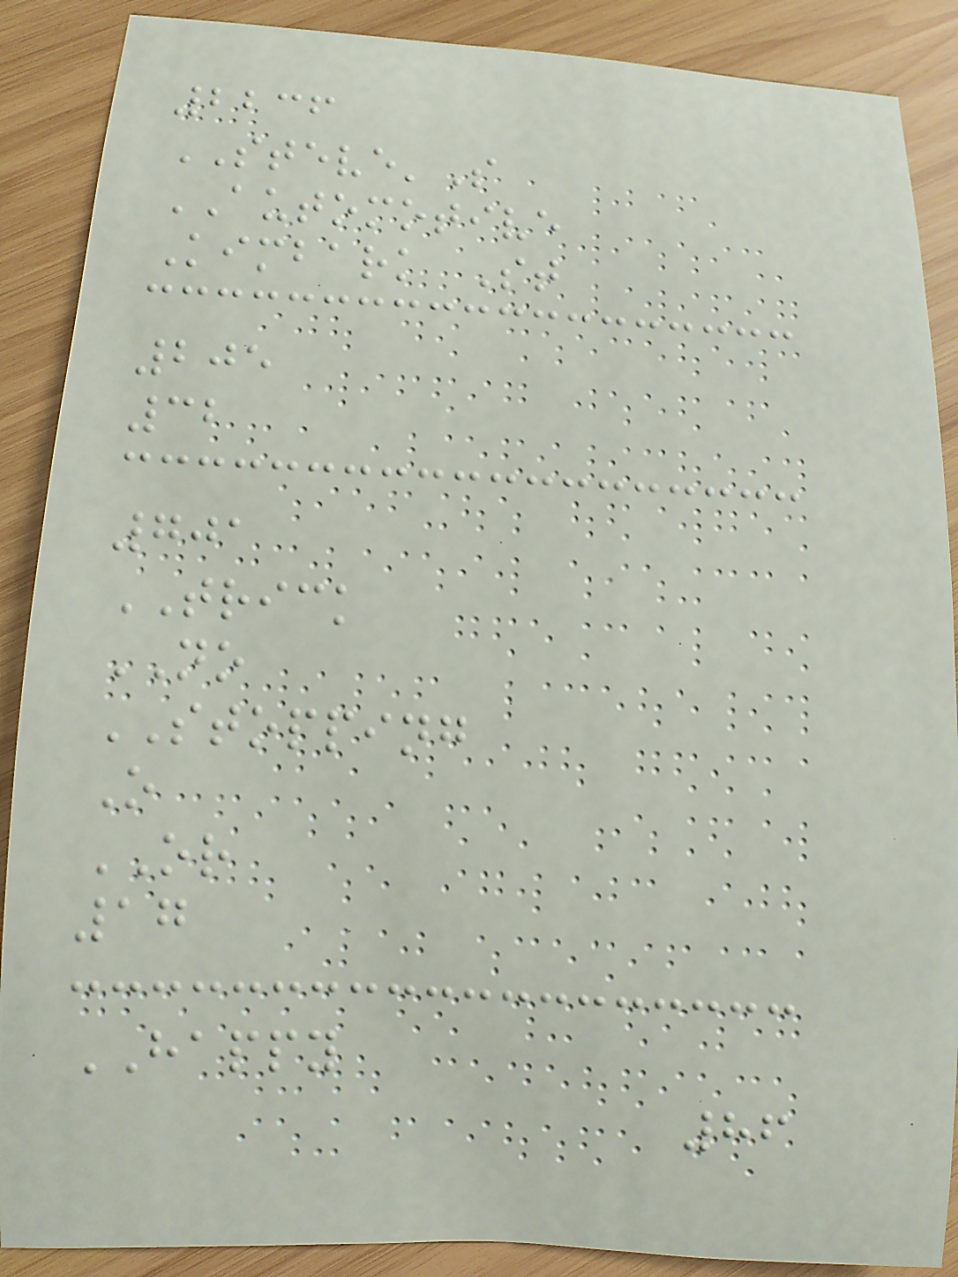2236
STEVE'S
AUTOMOTIVE
Kimbark St
205
32
701
TRICK
NO
STOPPING
O
OR
17
HAPPY
86
